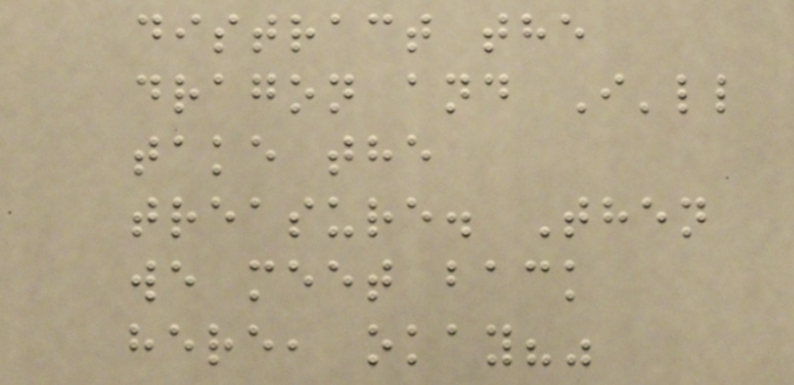distract the
dragon and I'll
take the
treasure. Then
we meet back
here, okay?"
